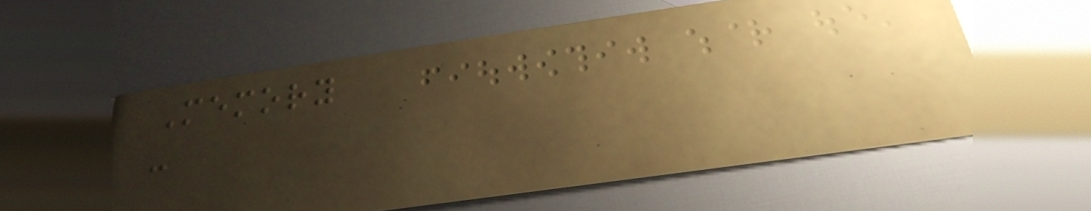Memory
-
